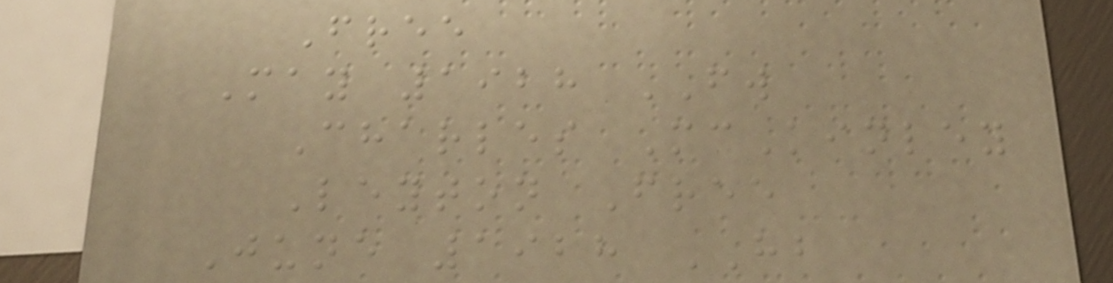Free
May 1928 FW
Charles McKinley
Leyton Free
June 1928 HB
